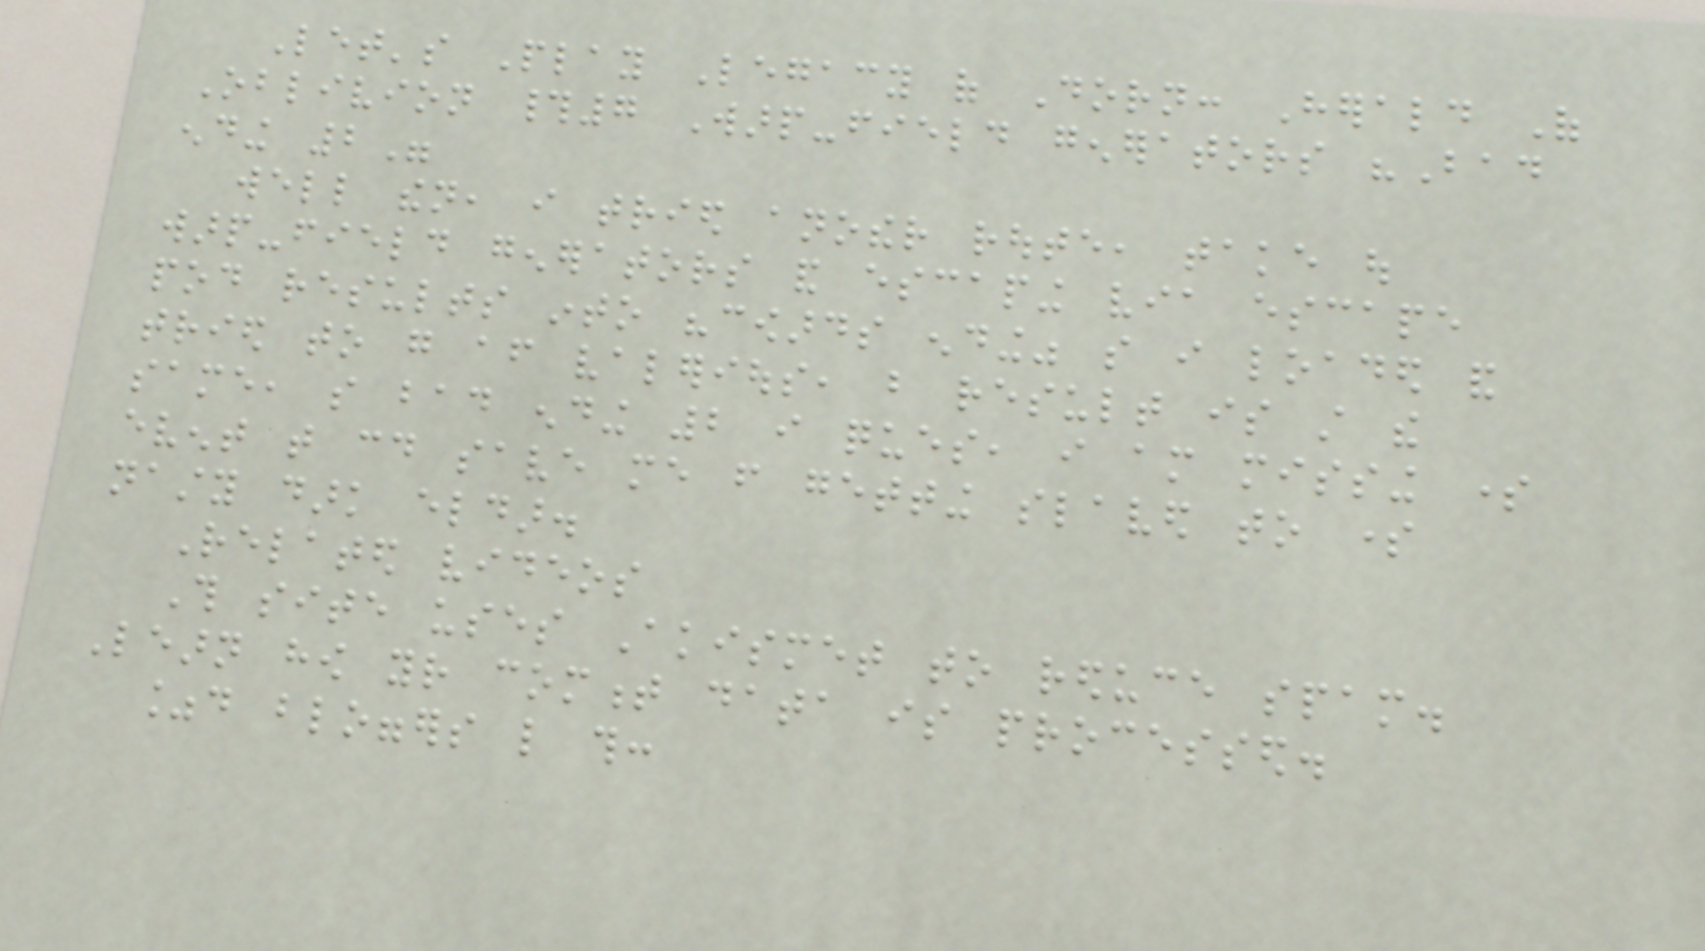Let's Play Legacy of Dorn: Herald Of
Oblivion #7 Warp-field generators "Bad
ending 2"
well then, i tried another route, take out
warp-field generators and escaping via escape
pod results into "cowards ending" so i loaded and
tried to go after valerious, but result is still the
same, so bad ending 2 i ques, i am missing some
event that could save me from getting slaved to some
nasty dark eldar.
Related videos
This site uses Akismet to reduce spam.
Learn how your comment data is processed.
%d bloggers like this:
